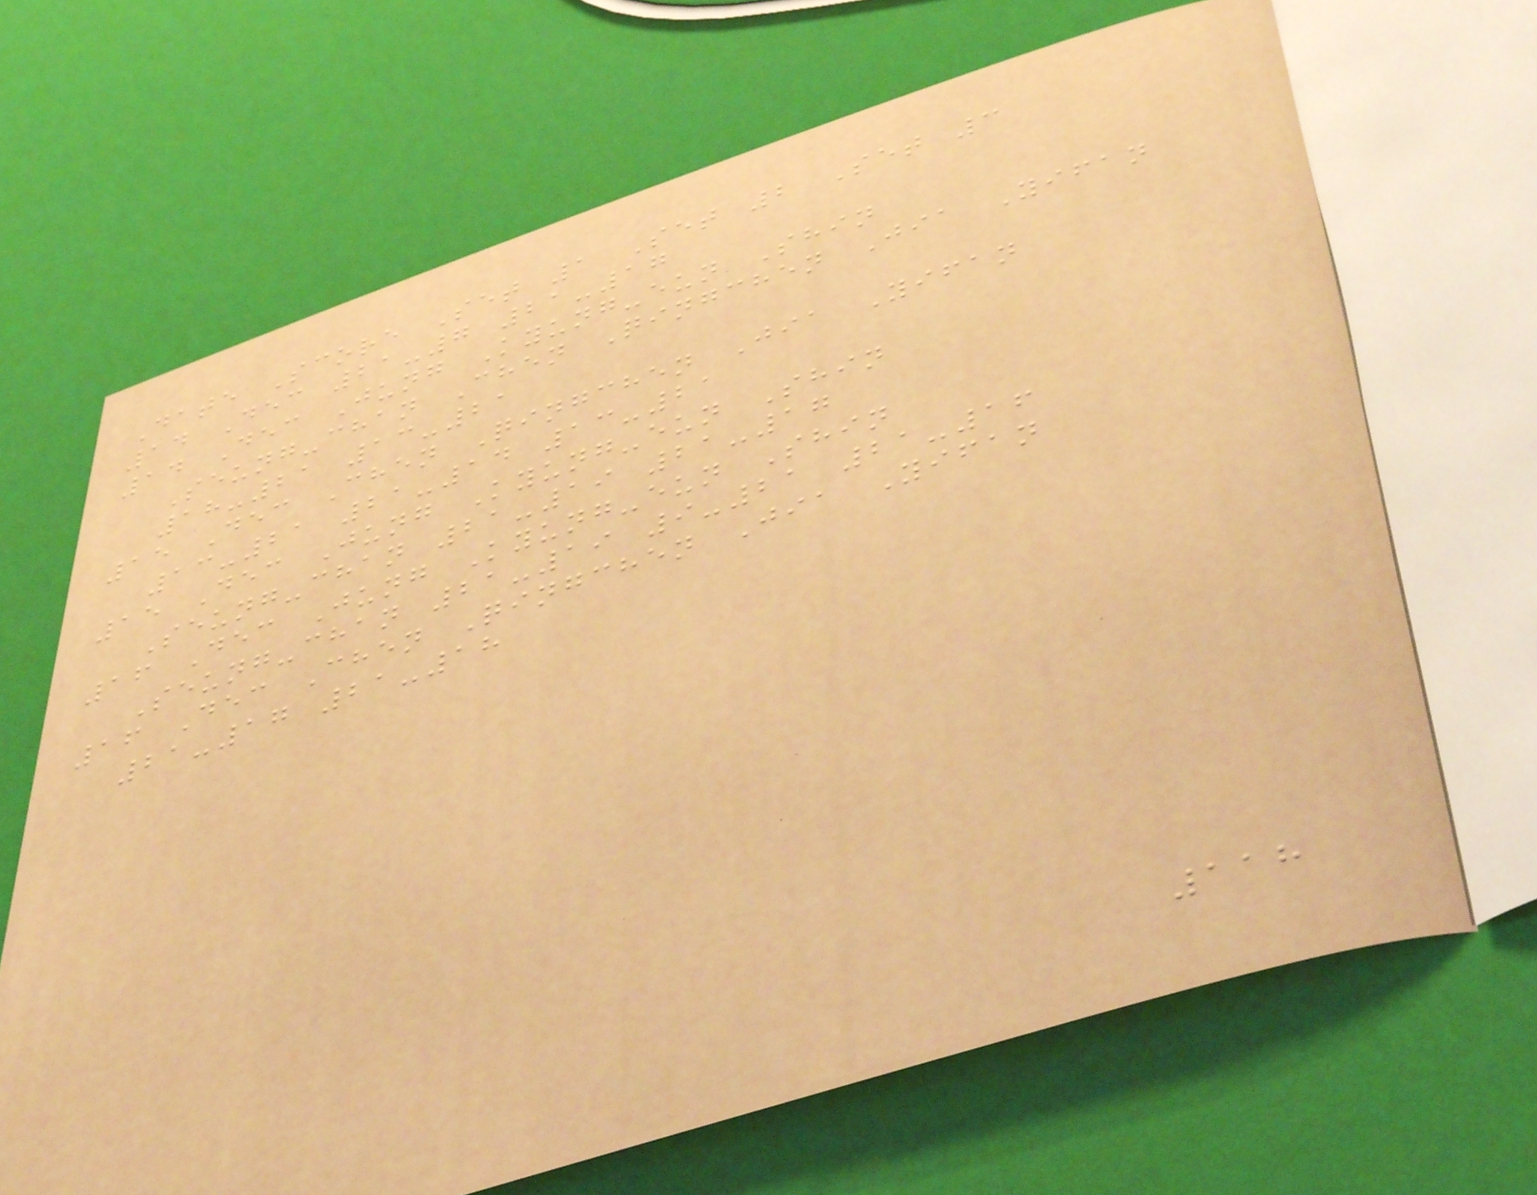Date Score Set 1 Set 2 Set 3
14 Dec 21-7 21-17
14 Dec Jung Kyung-eun Shin
Seung-chan Chen Qingchen Jia Yifan
18-21 13-21
15 Dec Chen Qingchen Jia Yifan
13-21 21-14 13-21
15 Dec Jung Kyung-eun Shin
Seung-chan 21-19 21-17
16 Dec Jung Kyung-eun Shin
Seung-chan 21-19 9-21 21-16
16 Dec Chen Qingchen Jia Yifan
21-17 21-18
118
